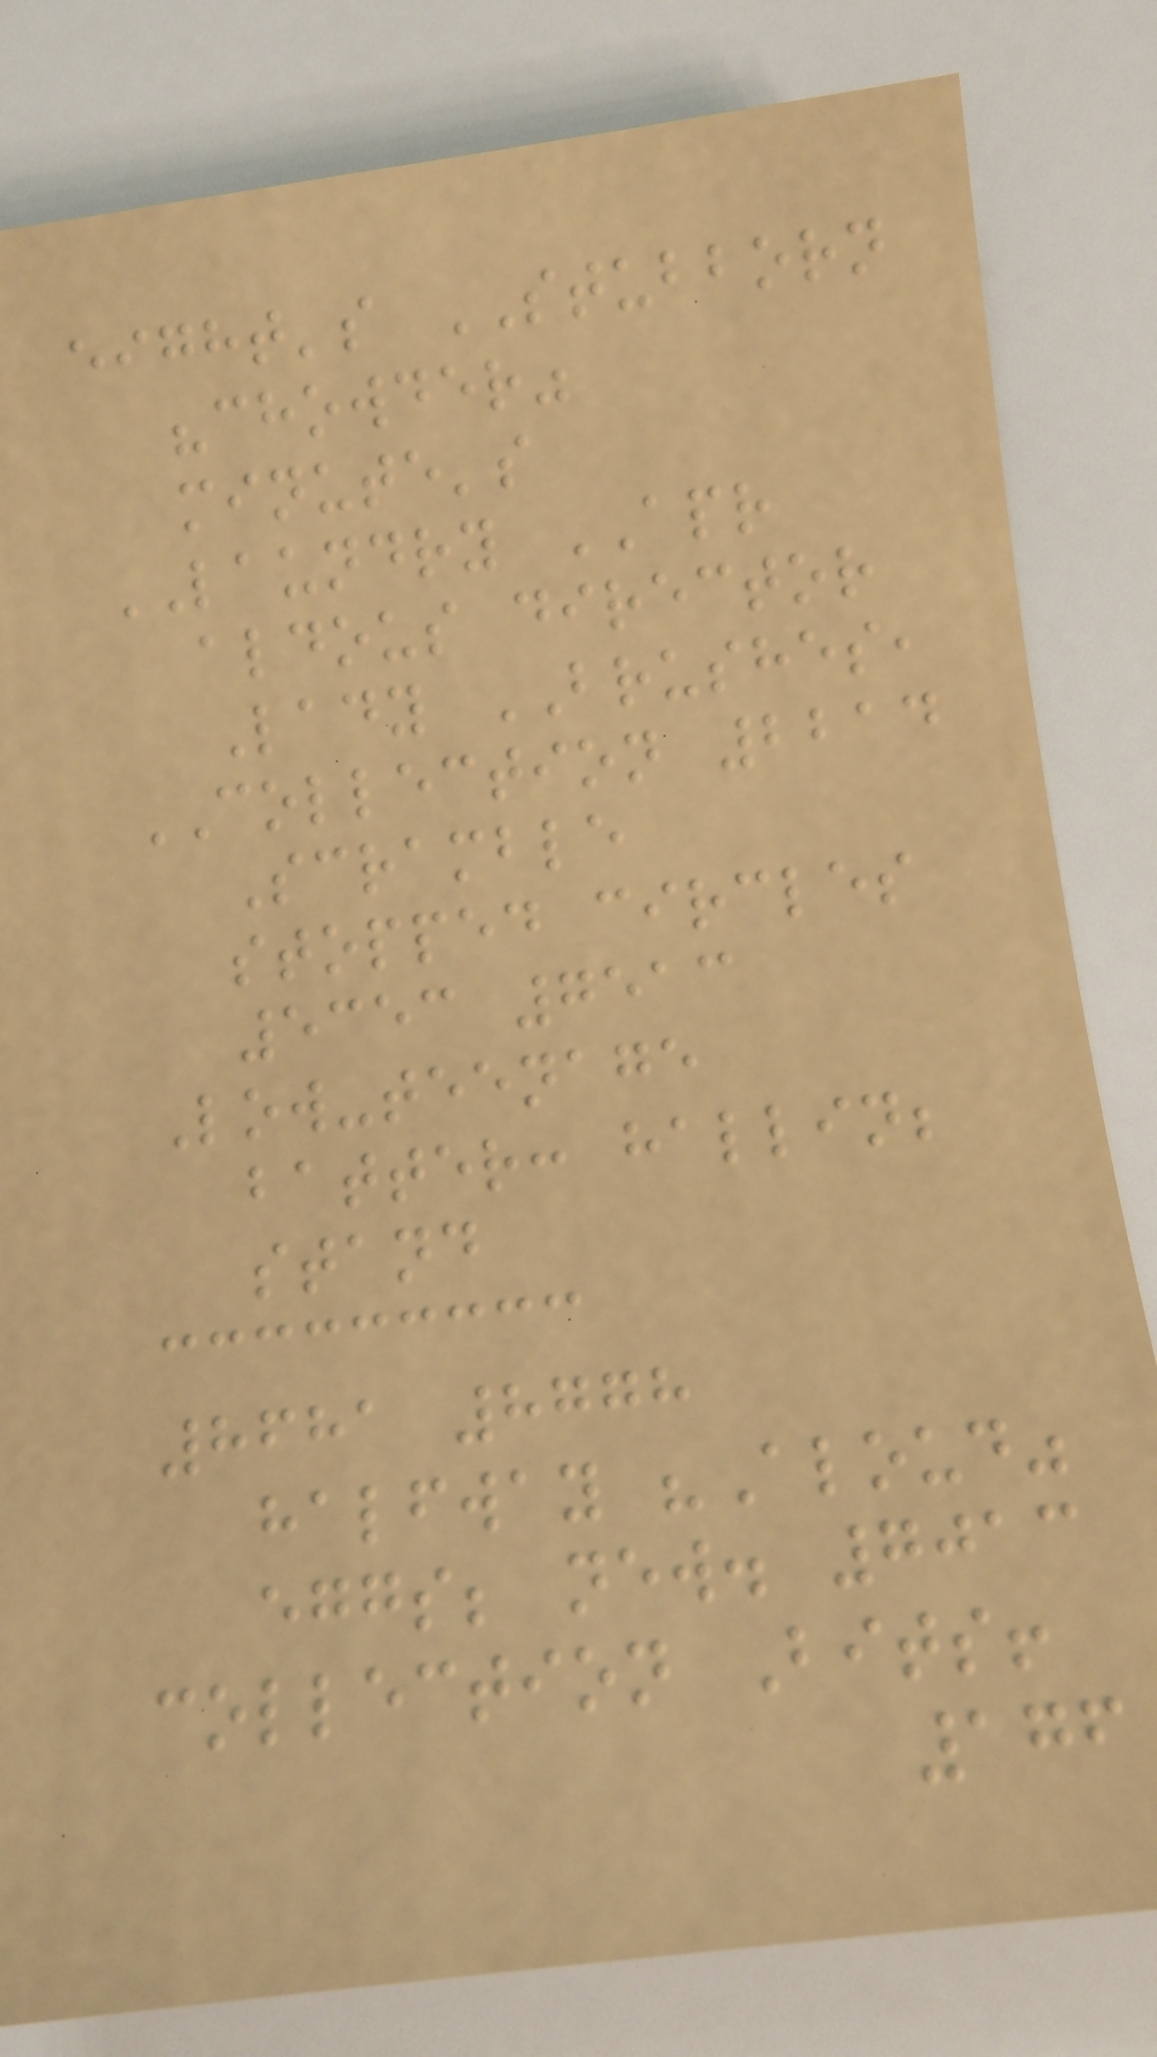eight's STUBBORN
"chowder"
minute's
LAUNDRY APR
aldous director
Lady BRUSHES,
COLLECTION 2214
Scramble
stopped circles
5353 7513
Low-teenage
batter: hallin;
stand
8681 8778
halfway "Aloud"
eggs; new. 7013
collection Bits!
176
